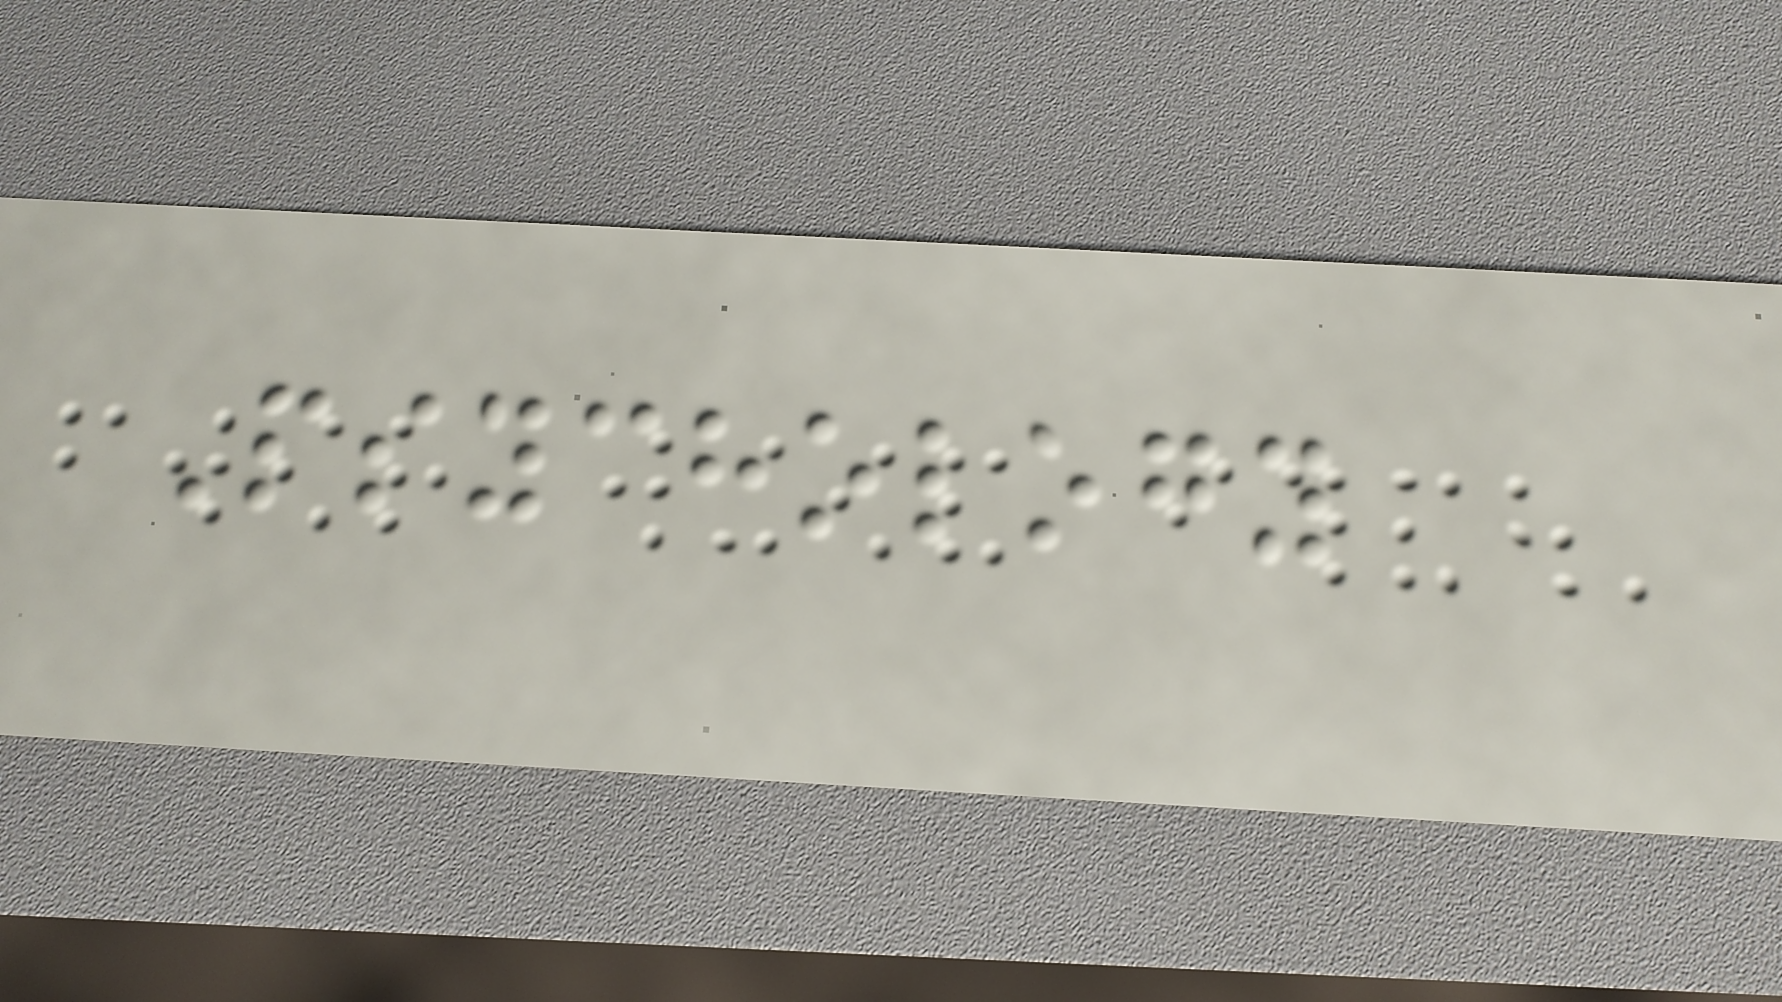Psychology
